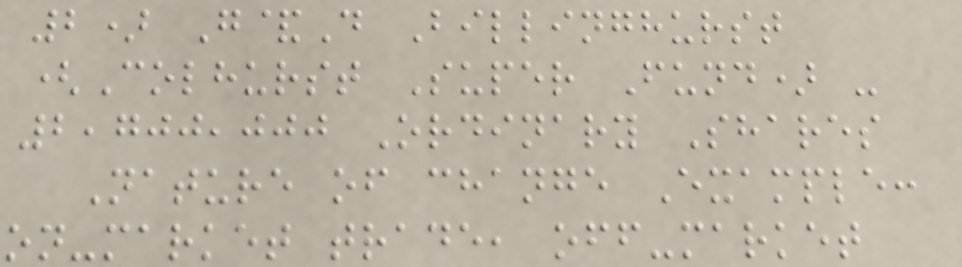2) G&D Billinghurst
(Colhurst Super Fund) -
2,700,000 Ordinary Shares
Nature of change Example:
on-market trade, off-market
